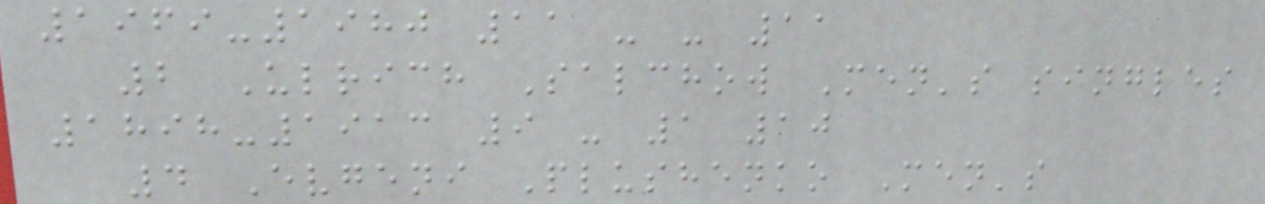1969-1980 11 - - 11
2 Ulrich Salchow Men's singles
1898-1913 9 - 1 10
4 Evgeni Plushenko Men's
